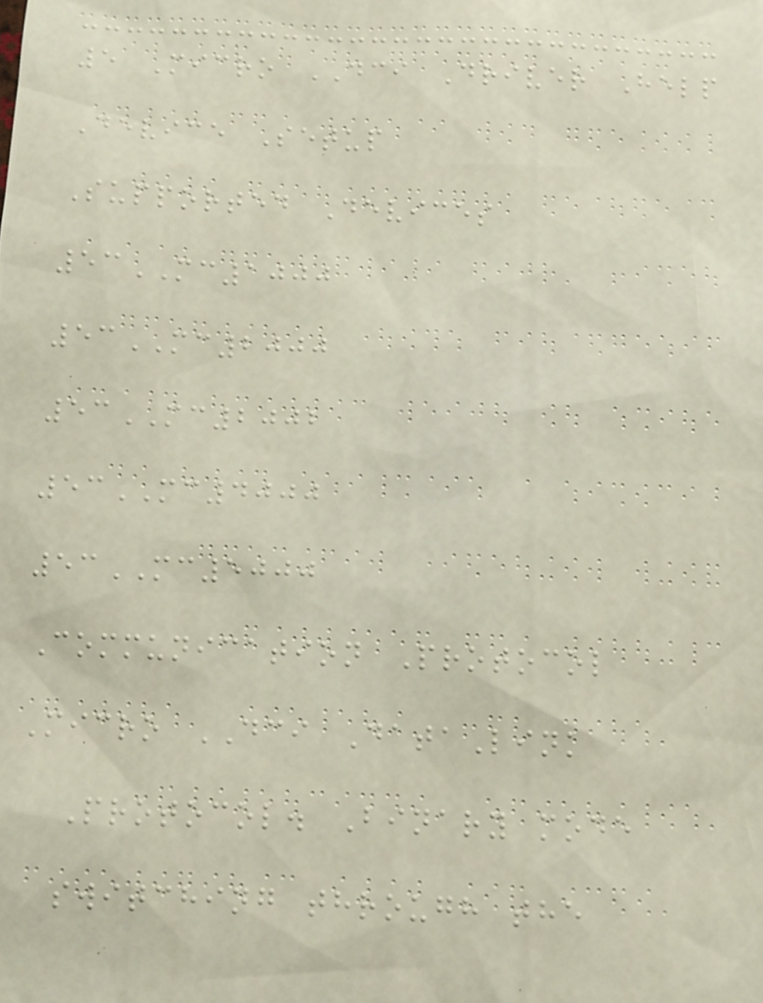5 Micro DCI Driver Help
Device Setup
Supported Devices
53MC1000
53MC2000
53MC2002
53MC4000
53MC5000
Communication Protocol
Micro DCI DataLink
Protocol. Binary mode
switching through the
